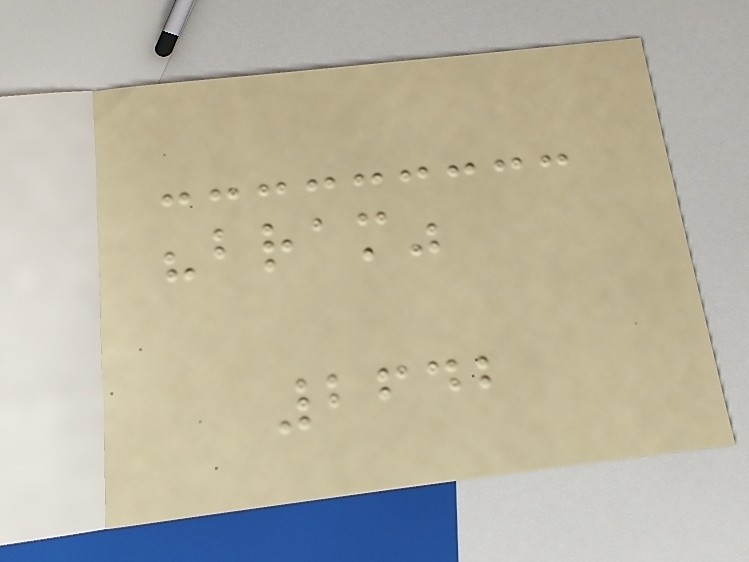"bram"
2642
